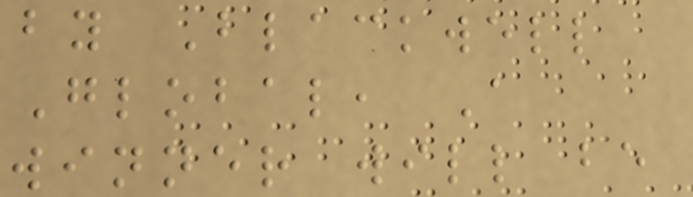by Blackwell
Global, A
winner will be
